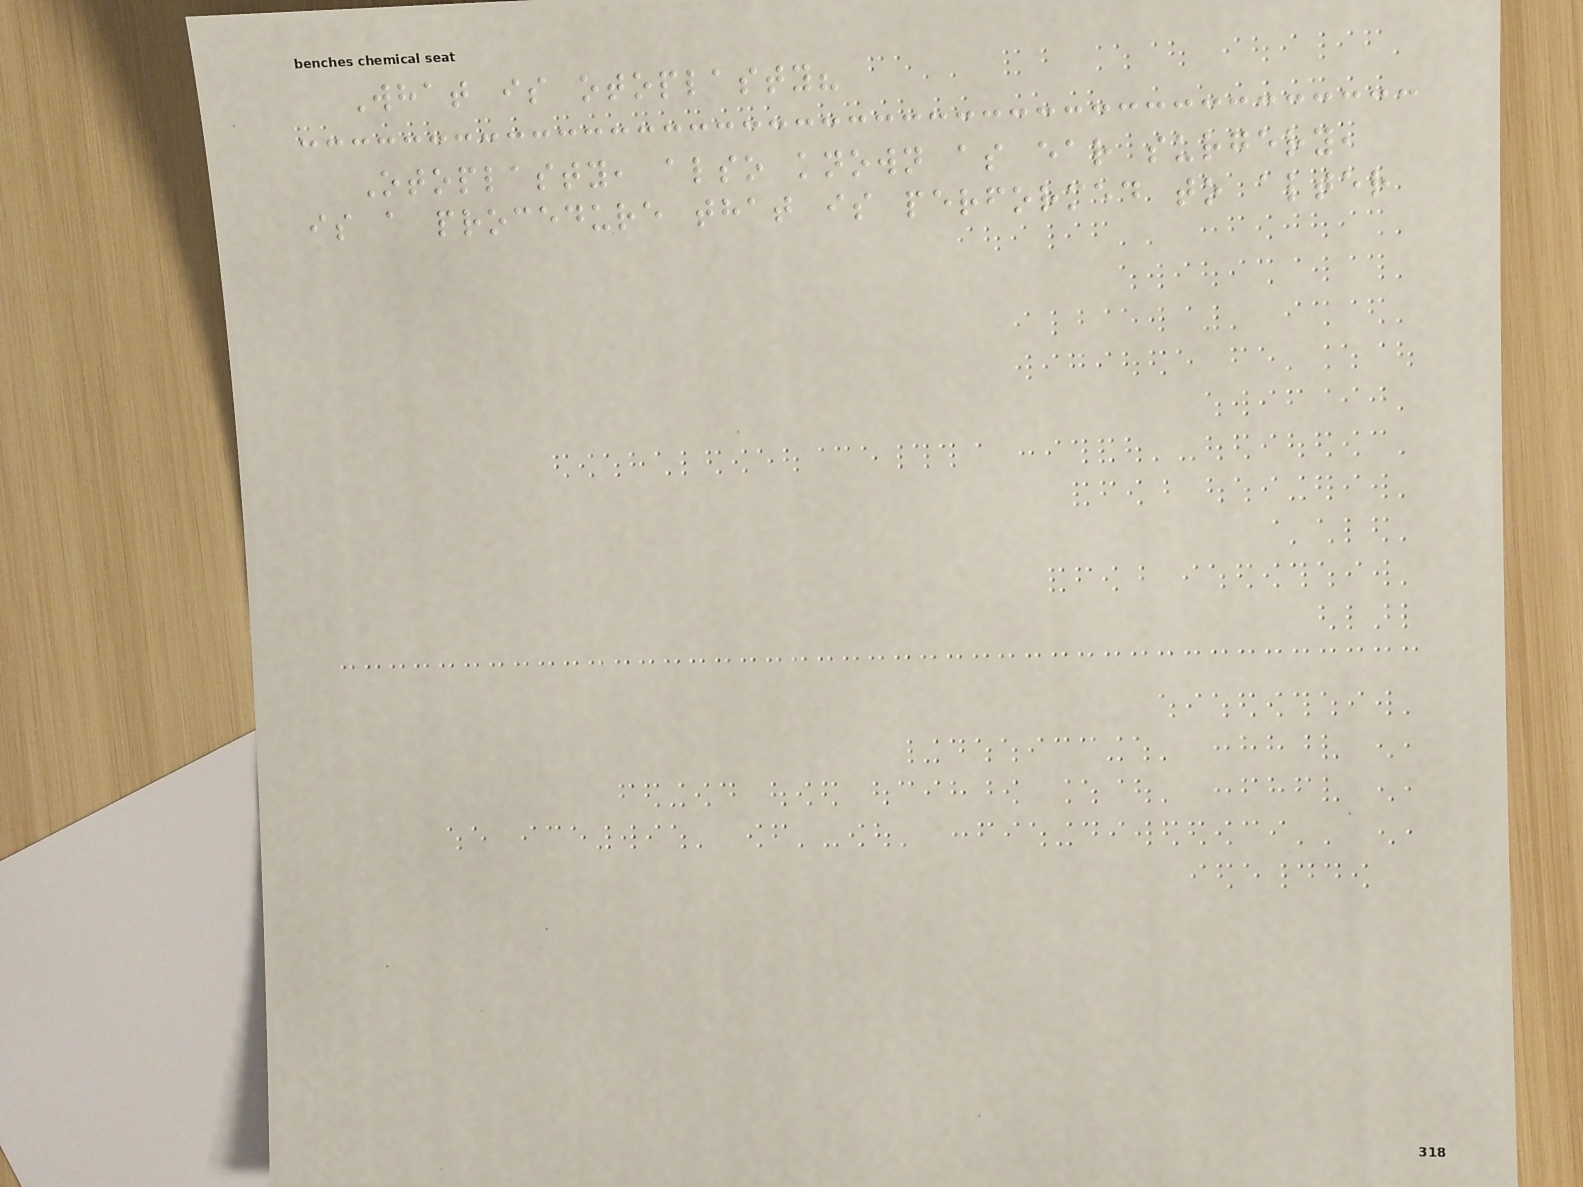What is otoplasty?
Otoplasty, also known as ear surgery,
is a procedure that is performed to alter
